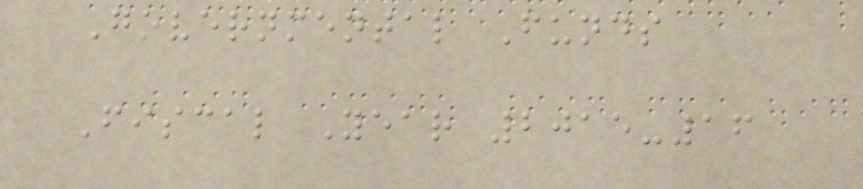Governmental Funds
Fiscal Year 2015-16
